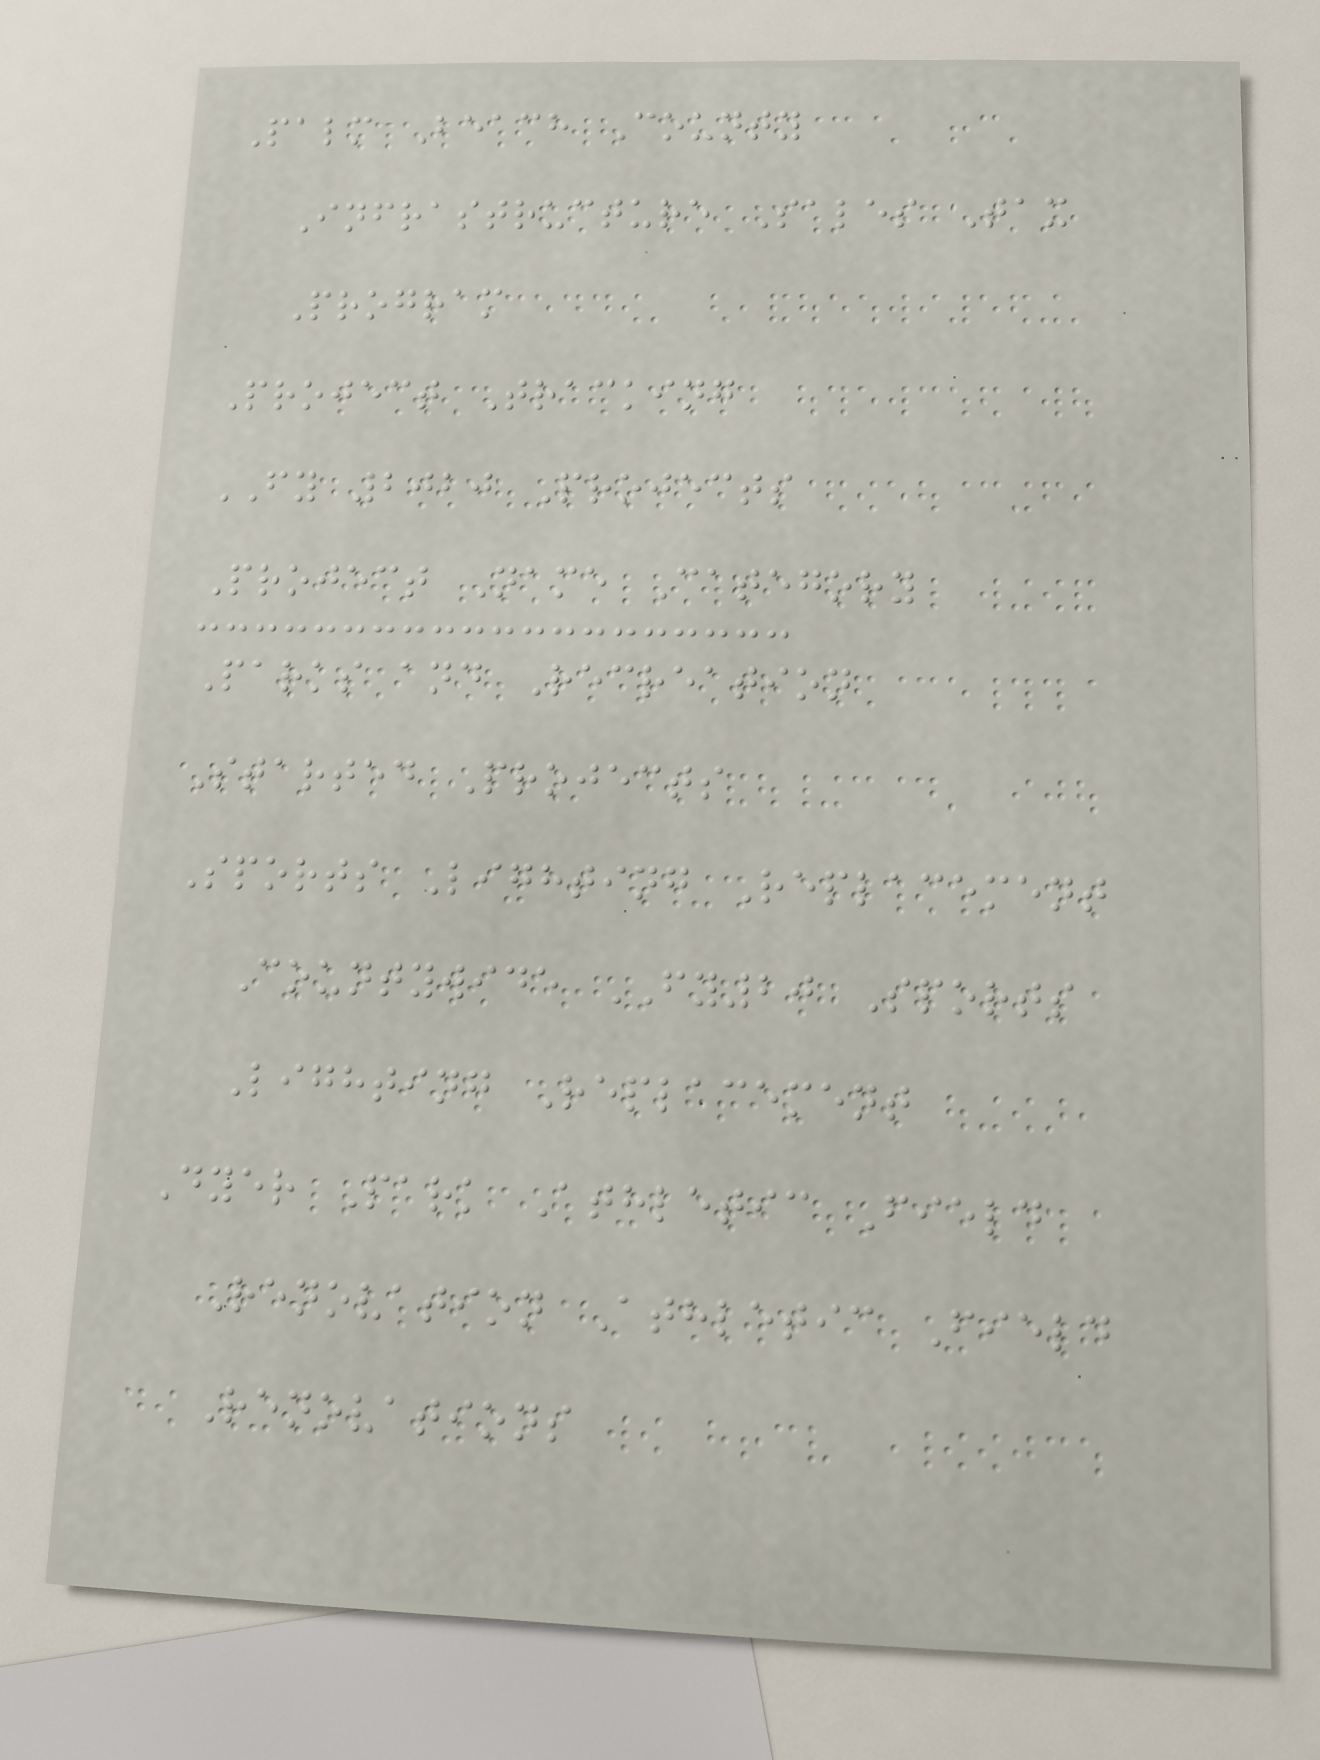Palm Beach County
Infrastructure Sales Tax
Program
Project Tracking
FY 2020 Projects
Project Name Category
Parks and Recreation
Started Projects
Sports Lighting Replacement
Countywide FY20 Sports
Lighting Replacement
Dyer Park Athletic Field
Renovation Athletic Field
Renovations
